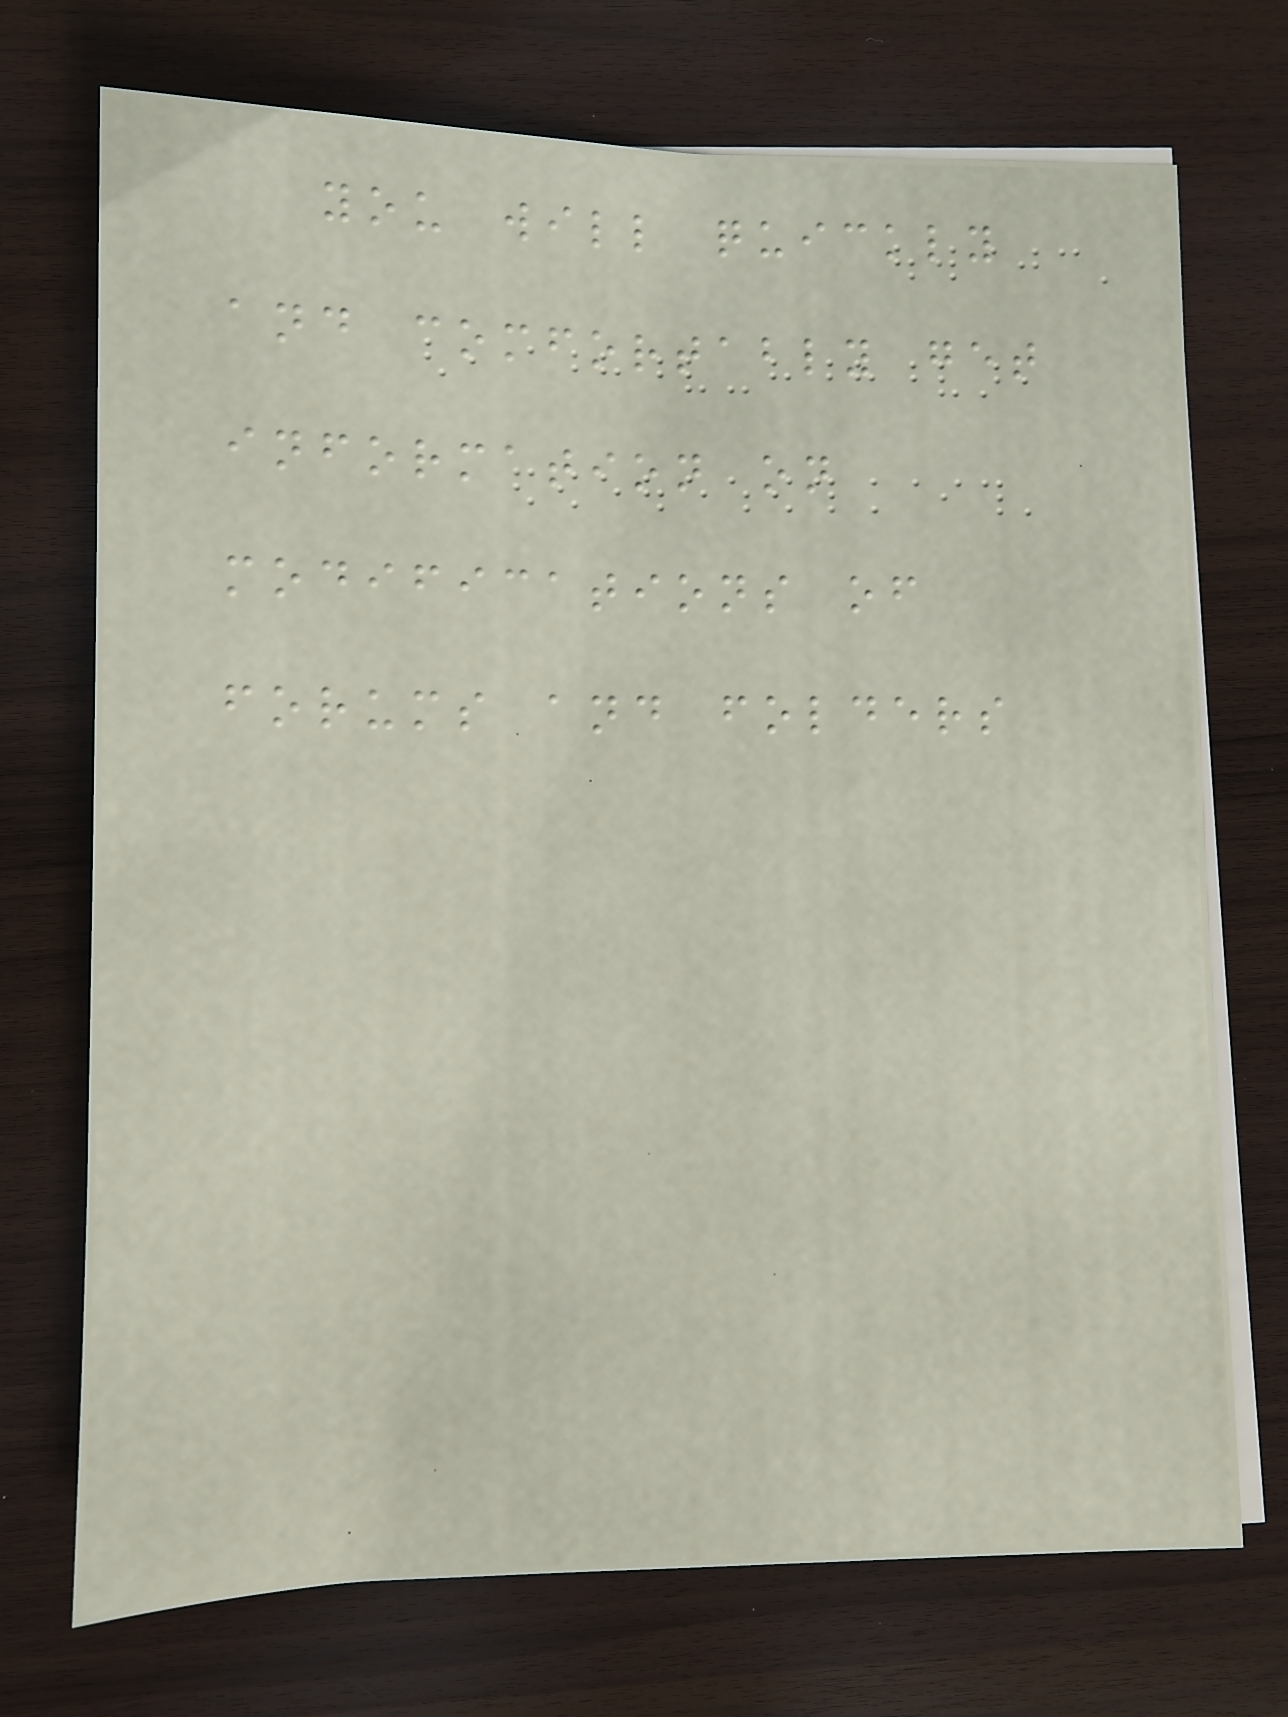you will quickly
and comfortably get
information on
modifications of
forums and folders
